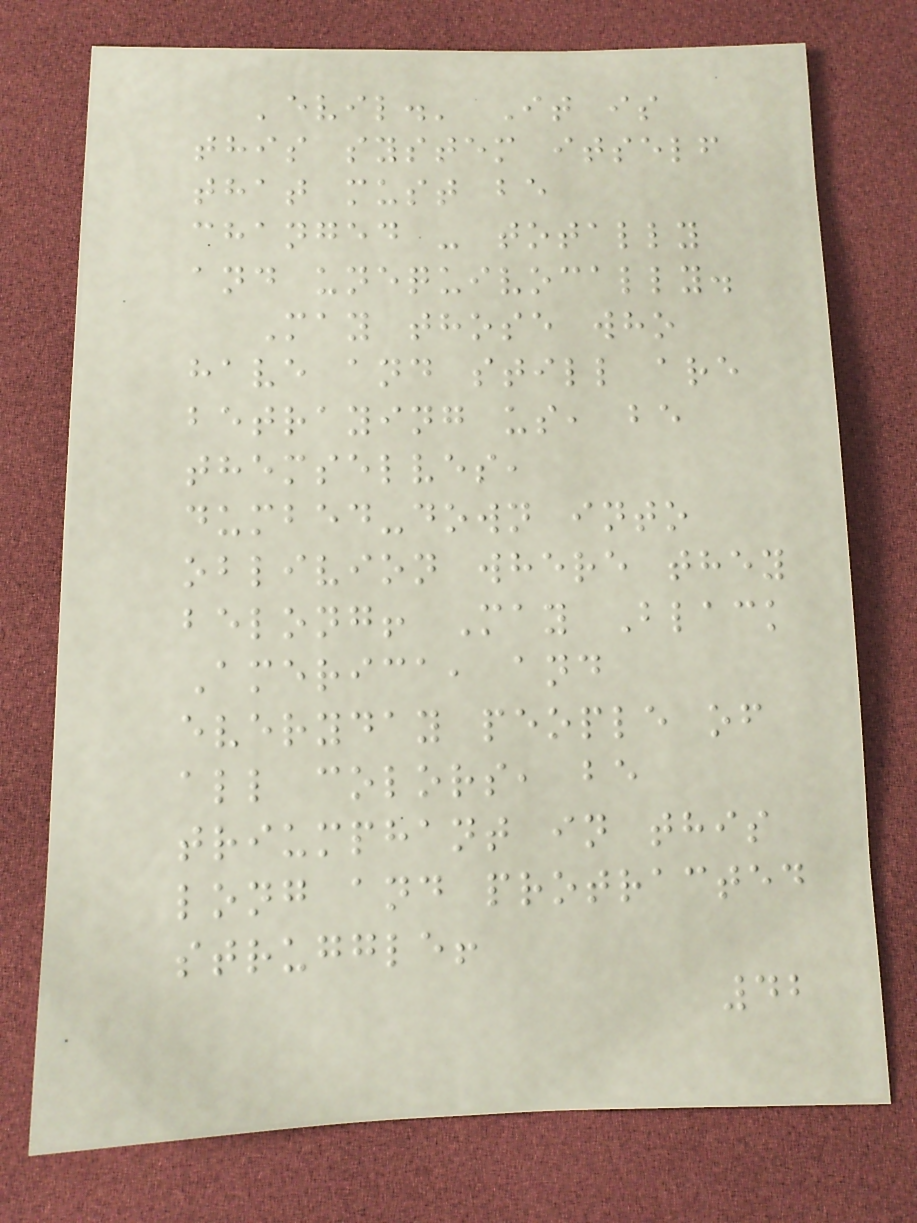'evil.' It is
this system itself
that must be
changed - totally
and unequivocally.
May those who
have and still are
betraying us, be
themselves,
dumbed-down into
oblivion where they
belong! May Black
America, and
everyday people of
all colors, be
triumphant in this
long and protracted
struggle!
42
